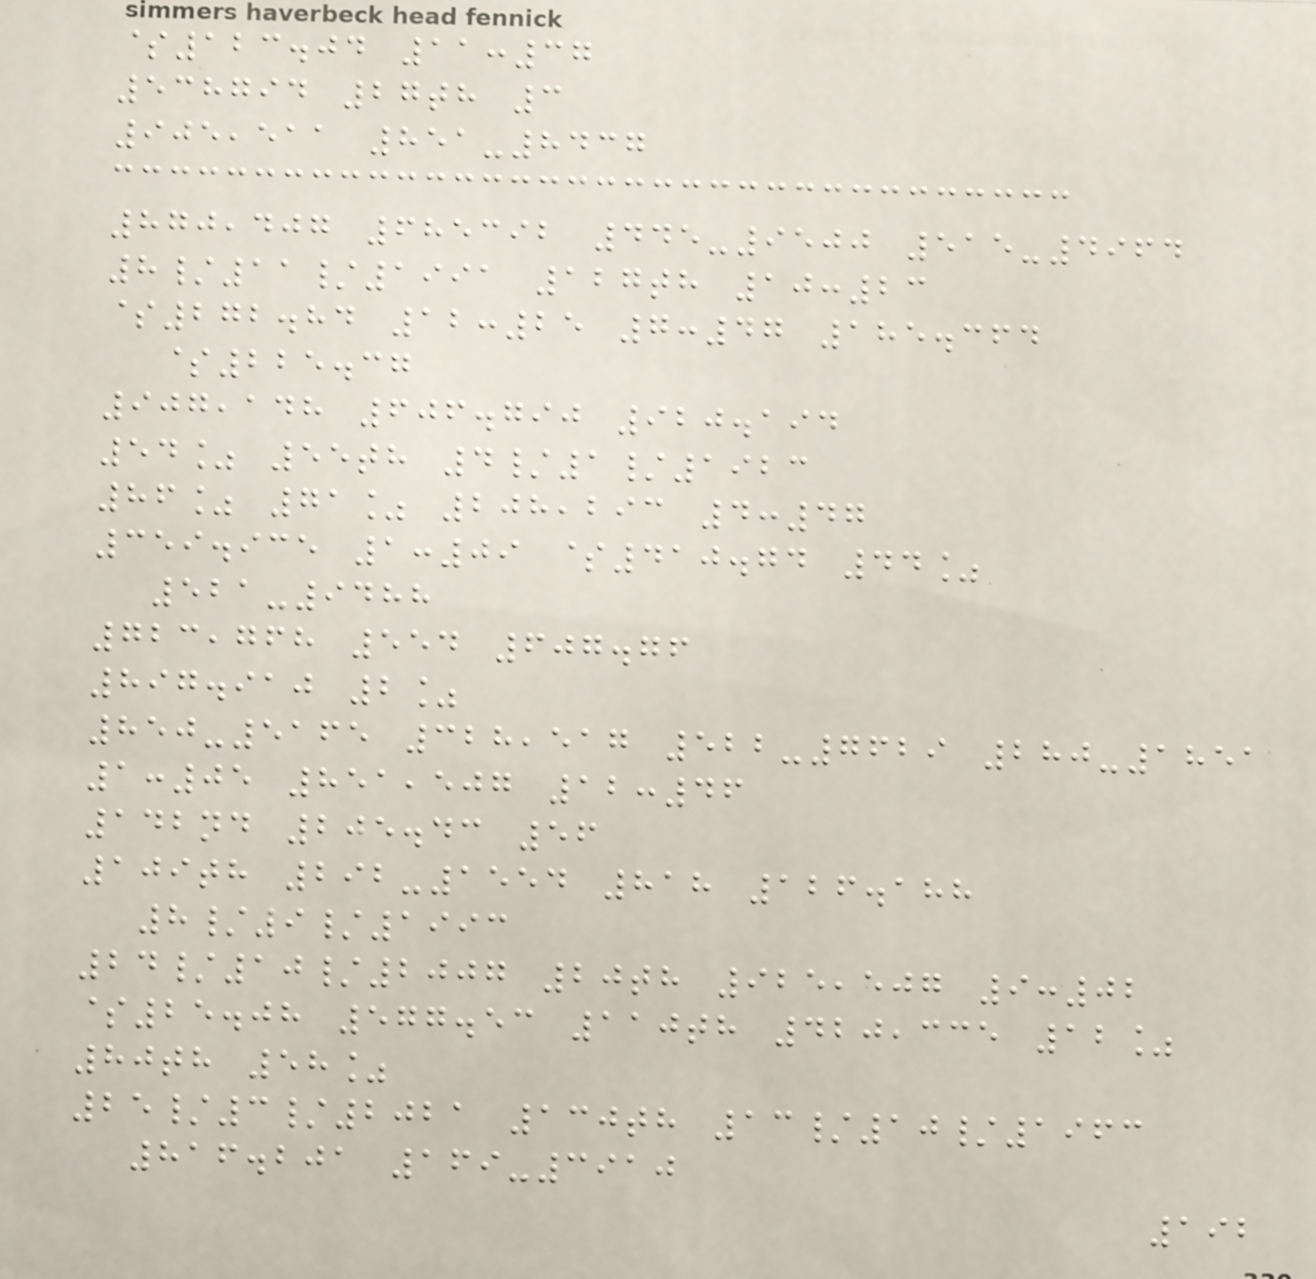$123.04 11:37
538794 27th 3
905,511 851-8437
870,407 685392 445-9500 515-4964
8/11/1991 127th 10:23
$272.84 12:25 7:47 185.364
$225.37
907,148 606.790 920.194
54% 55th 4/1/1923
86% 71% 208,293 4:47
359.935 1:09 $410.74 44%
521-9488
723,768 554 607.76
897.910 2%
850-5165 328,517 522-7629 280-1851
1:05 851,507 12:46
142nd 205.43 56
109th 292-1554 818 126.188
8/9/1993
24/10/2007 20th 925,507 9:02
$25.08 577.53 110th 420,335 12%
80th 58%
25/3/2021 130th 13/10/1963
816.201 169-3910
192
